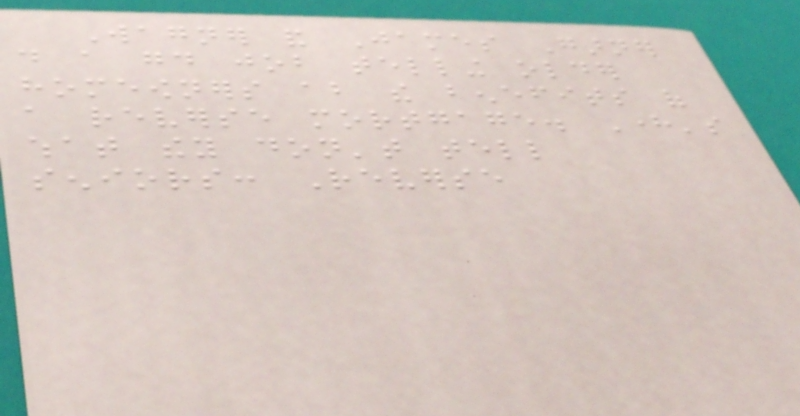Wagner and James Garner
do a good job telling older
homeowners about the benefits of
a reverse mortgage. Here's
what they don't tell
seniors: Reverse
